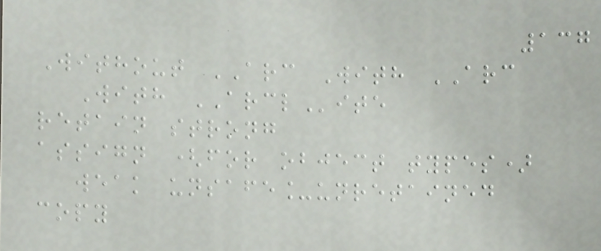137
Without ARC With ARC
With ARCLite
retain strong
assign (for object types)
weak unsafe_unretained
copy
